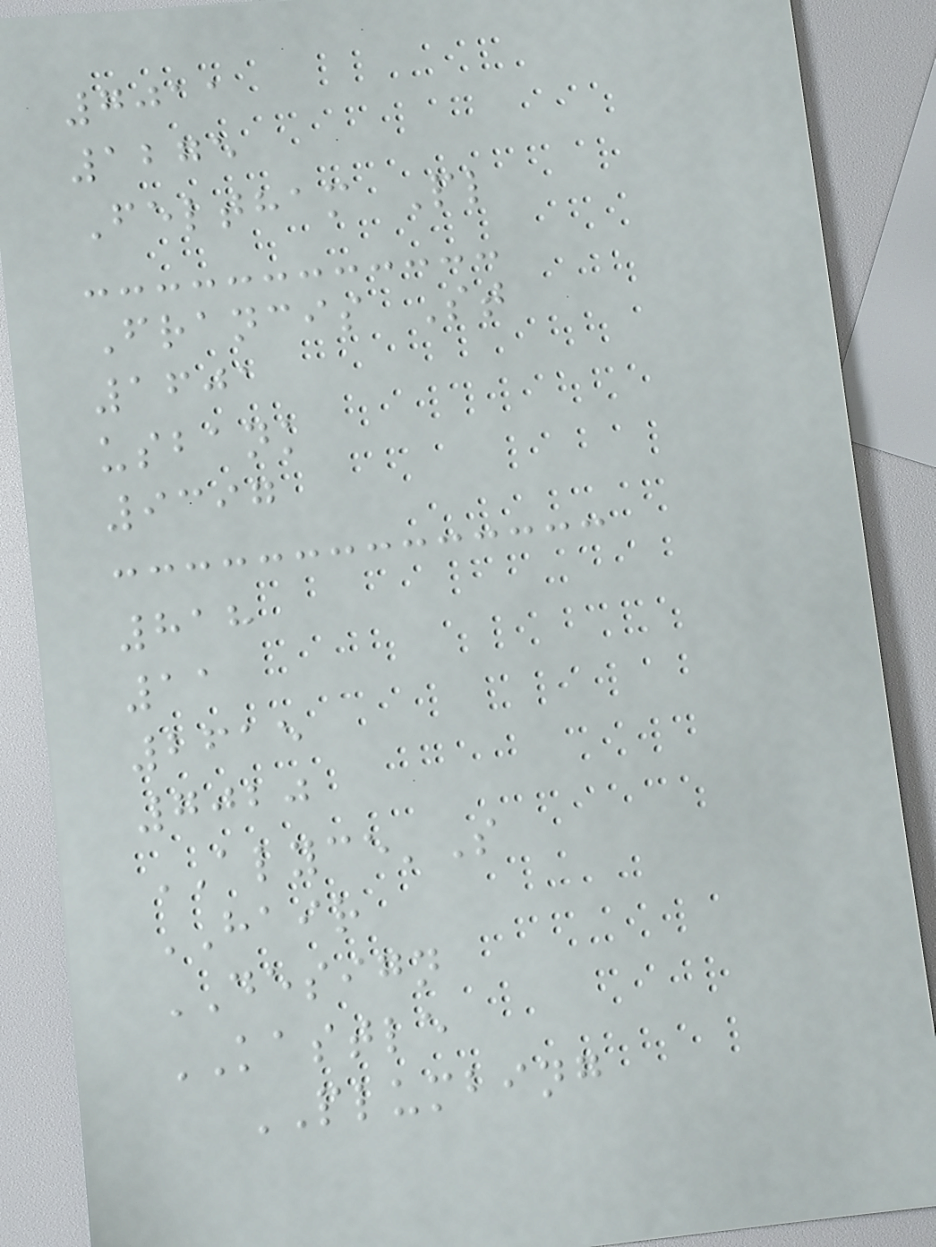7011
1275
Feltham Pl
Francis St
1601
usbank
9397
818
11
2615
7020
ALYCE'S
HAIR
DESIGN
KASTLE
PLUMBING
